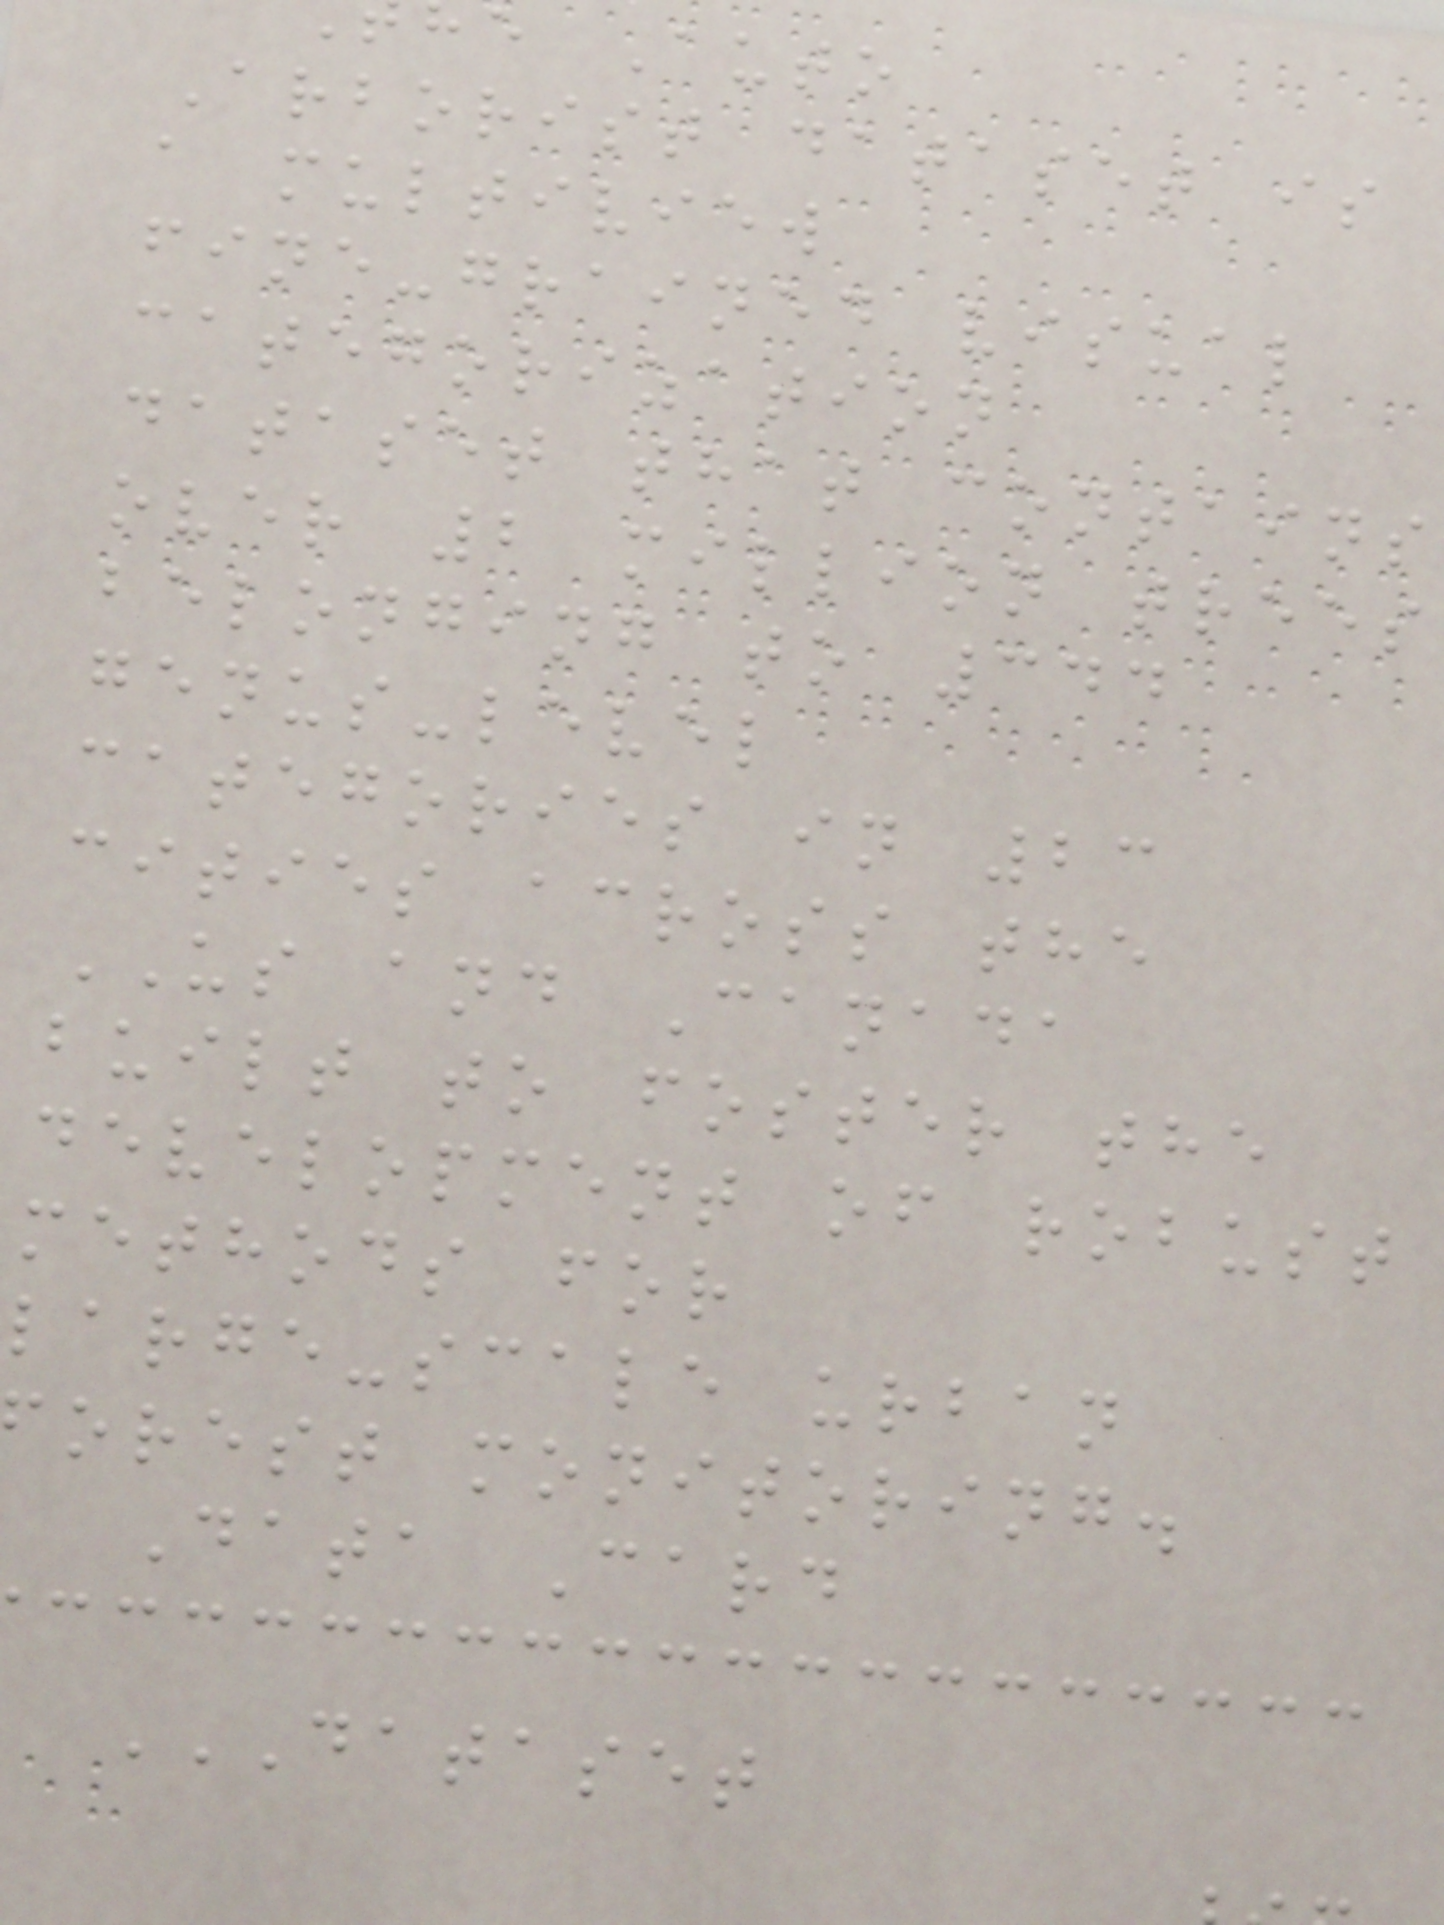e Auto
Arborist dataset is
a multiview
fine-grained visual
categorization
dataset that contains
over 2 million trees
belonging to 344
genus-level
categories in 23
cities across the
US and Canada
built to foster the
development of robust
methods for
large-scale urban
orest monitoring.
Data Card
DATASET
